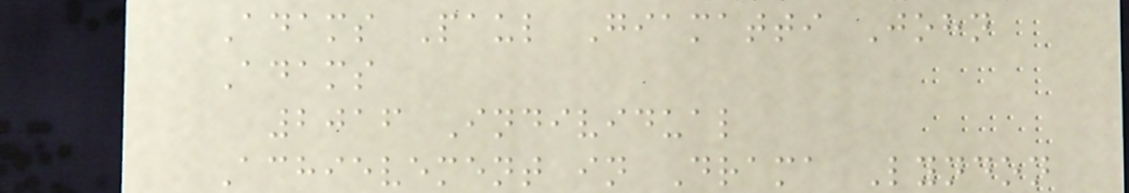Adams Paul Giamatti John
Adams
2016 Individual
Achievement in Drama Lyndon
